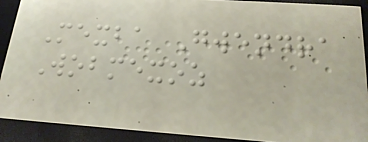Mexba Gwendra
Wobmexoz
